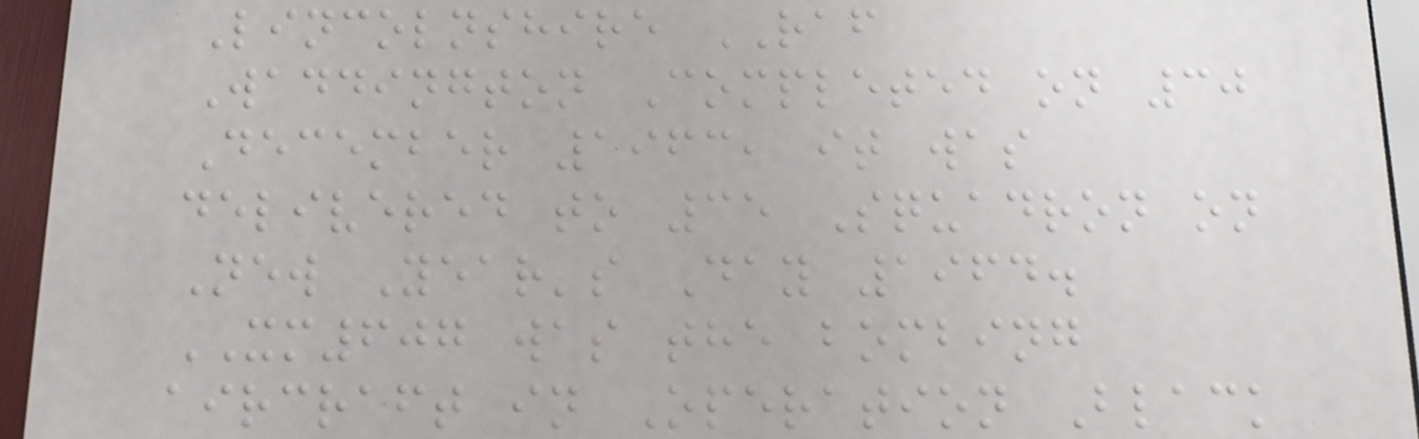Lincolnshire RAF
Waddington Completed on 30
December 1963, it was
delivered to 35 Squadron on
New Year's Day 1964.
XM607 was the bombing
aircraft in Operation Black
